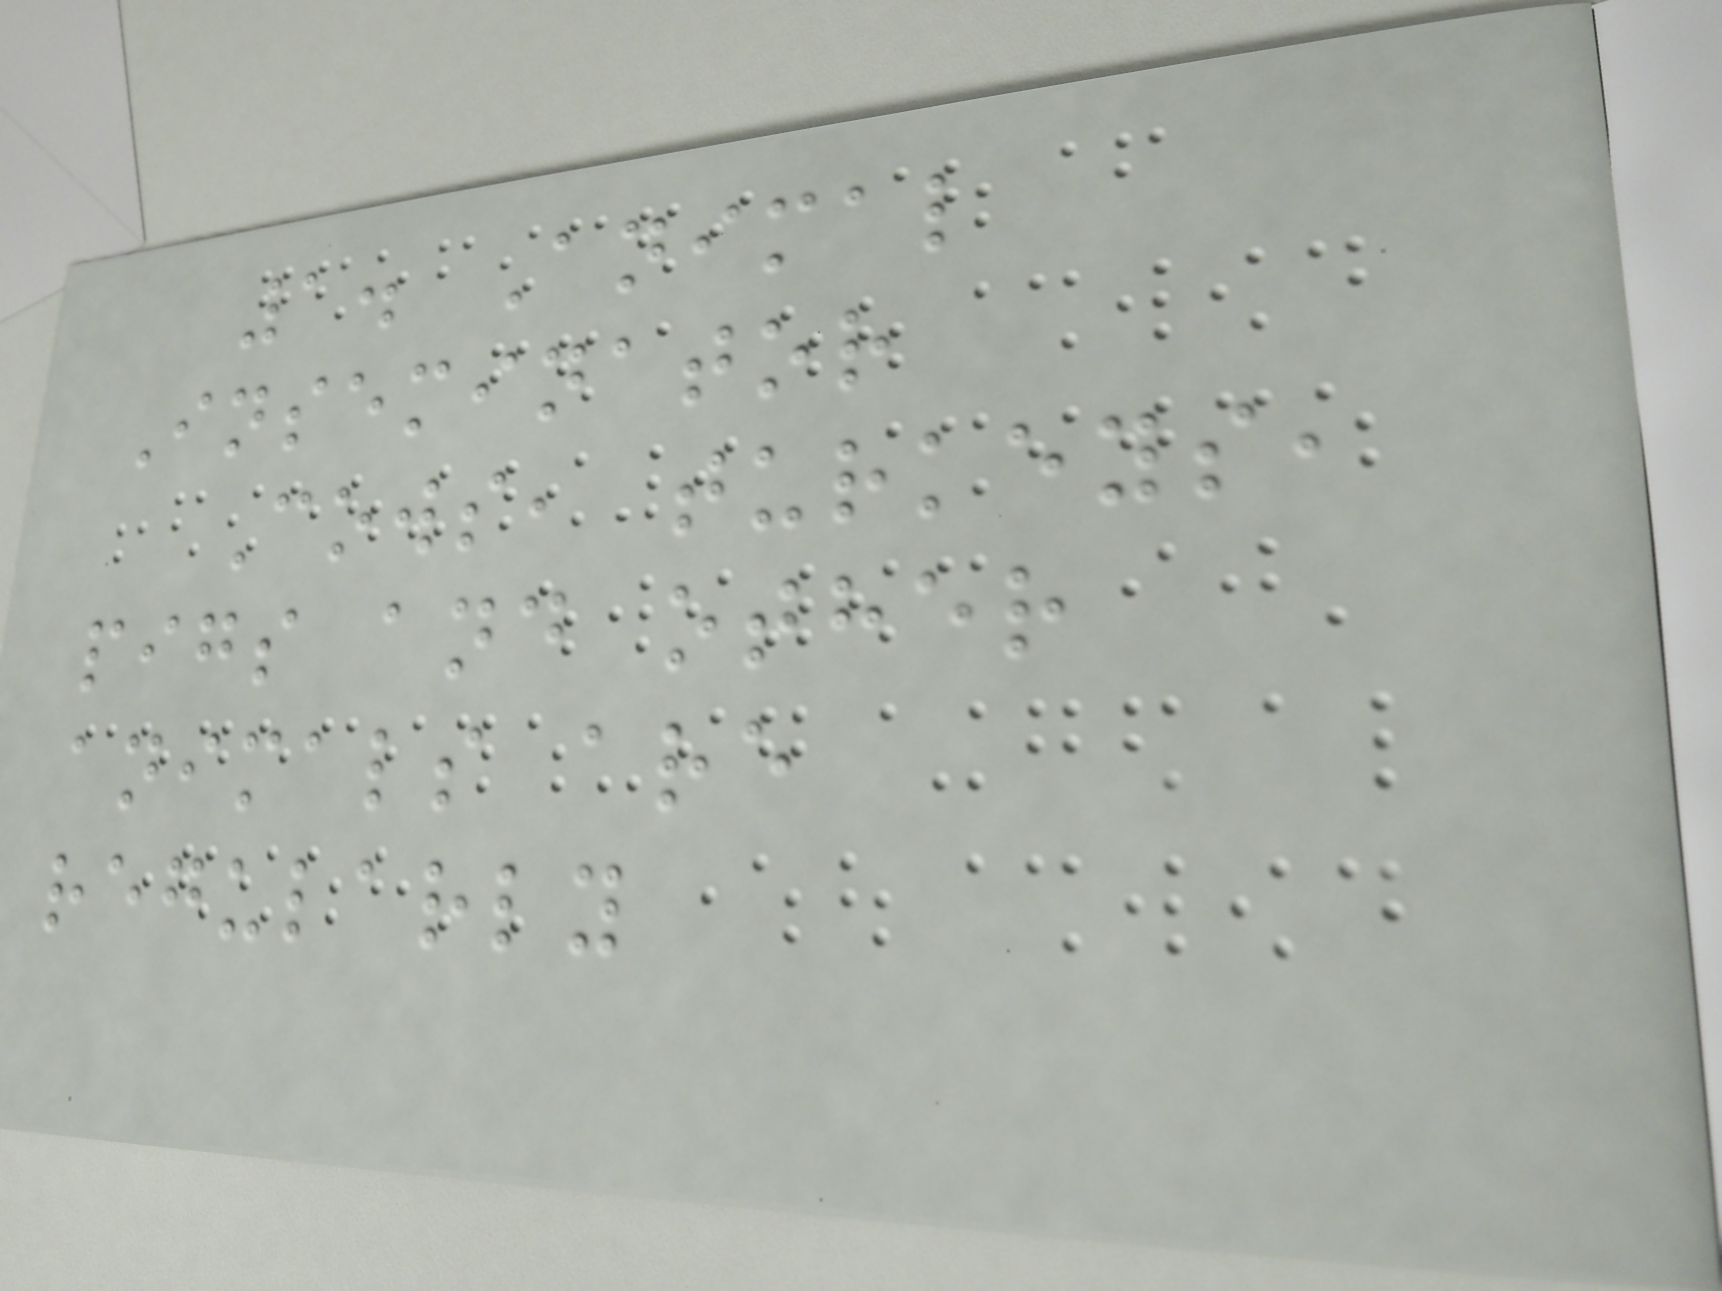1. Animal
Inseminator
Cows, turkeys,
pigs and other
animals are
regularly
